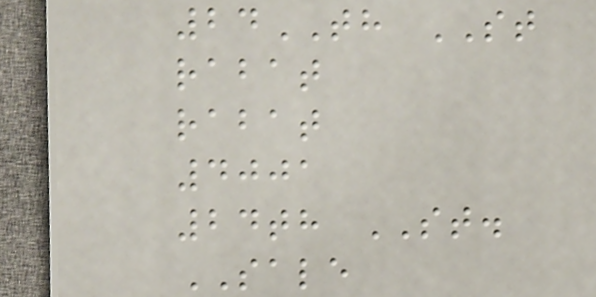24TH ST
rabat
rabat
4001
24th ST.
SALE
